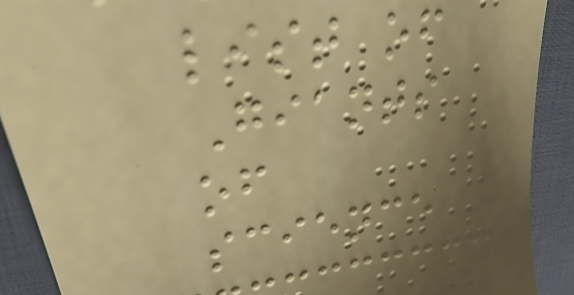list of
Giants
of
science
